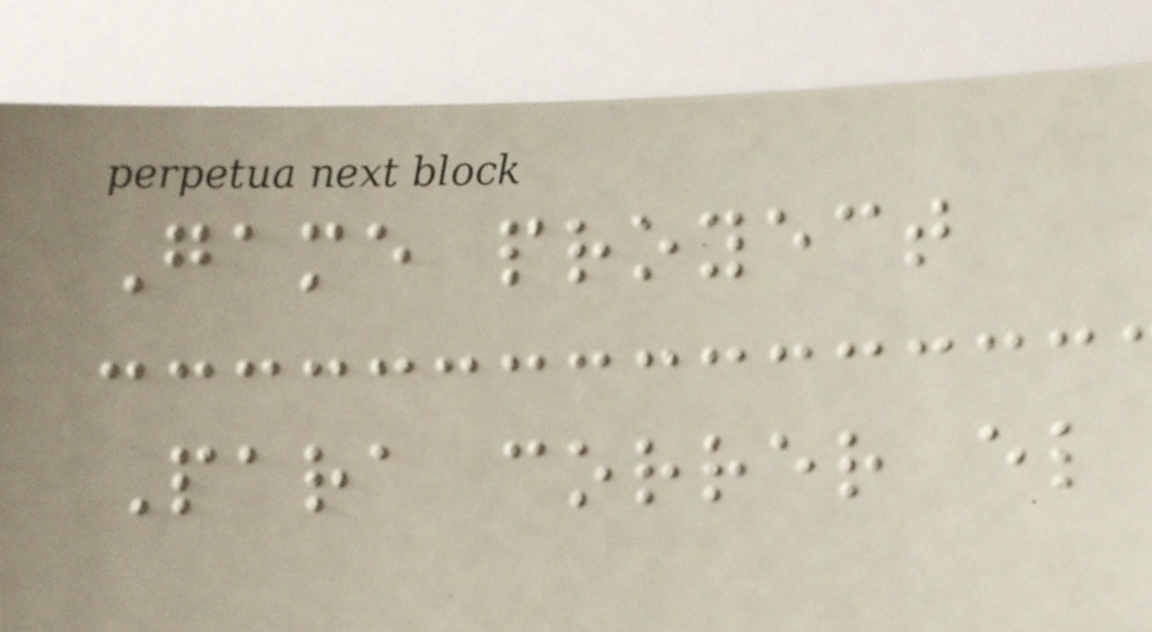Game proyect
Para correr el
